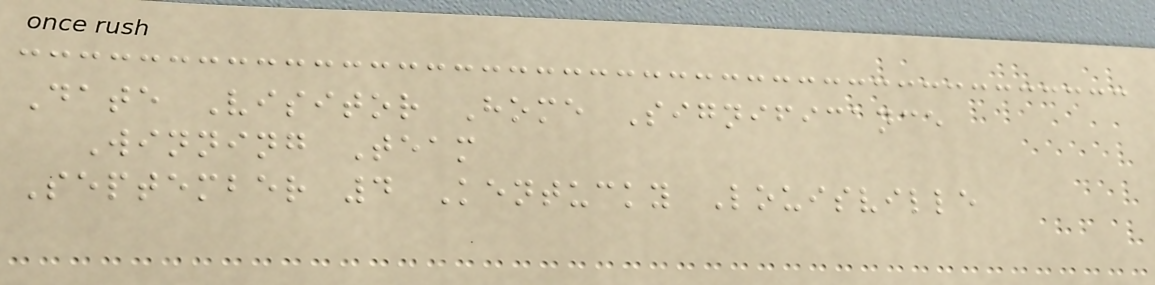Date Visitor Home Significance
Winning Team
September 4 Kentucky Louisville
